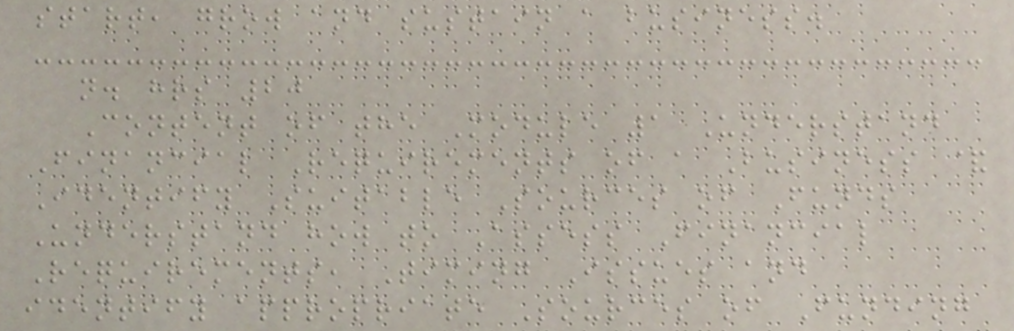start, grow and sustain a business.
n. hrs 20
Content of the Module 1 Understand
Financial Requirements of a Business &
Identify Suitable Sources of Funds
Understand how to Assess Financial
Requirements, Timing Issues and
identify appropriate Sources of Funding
